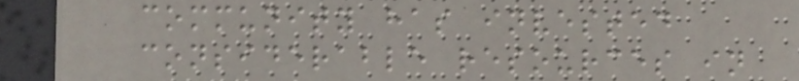community has invested
considerable resources in
